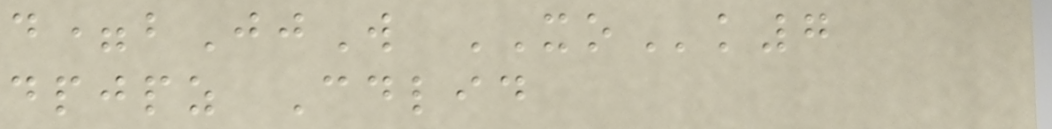d=bJjW XOk7
dpjpz Cdlid
